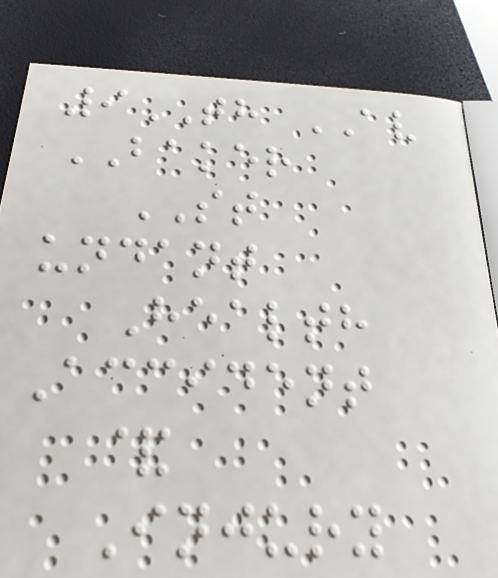9TH AV
BAKER
ST
undant
Health
Accident
&
Injury
